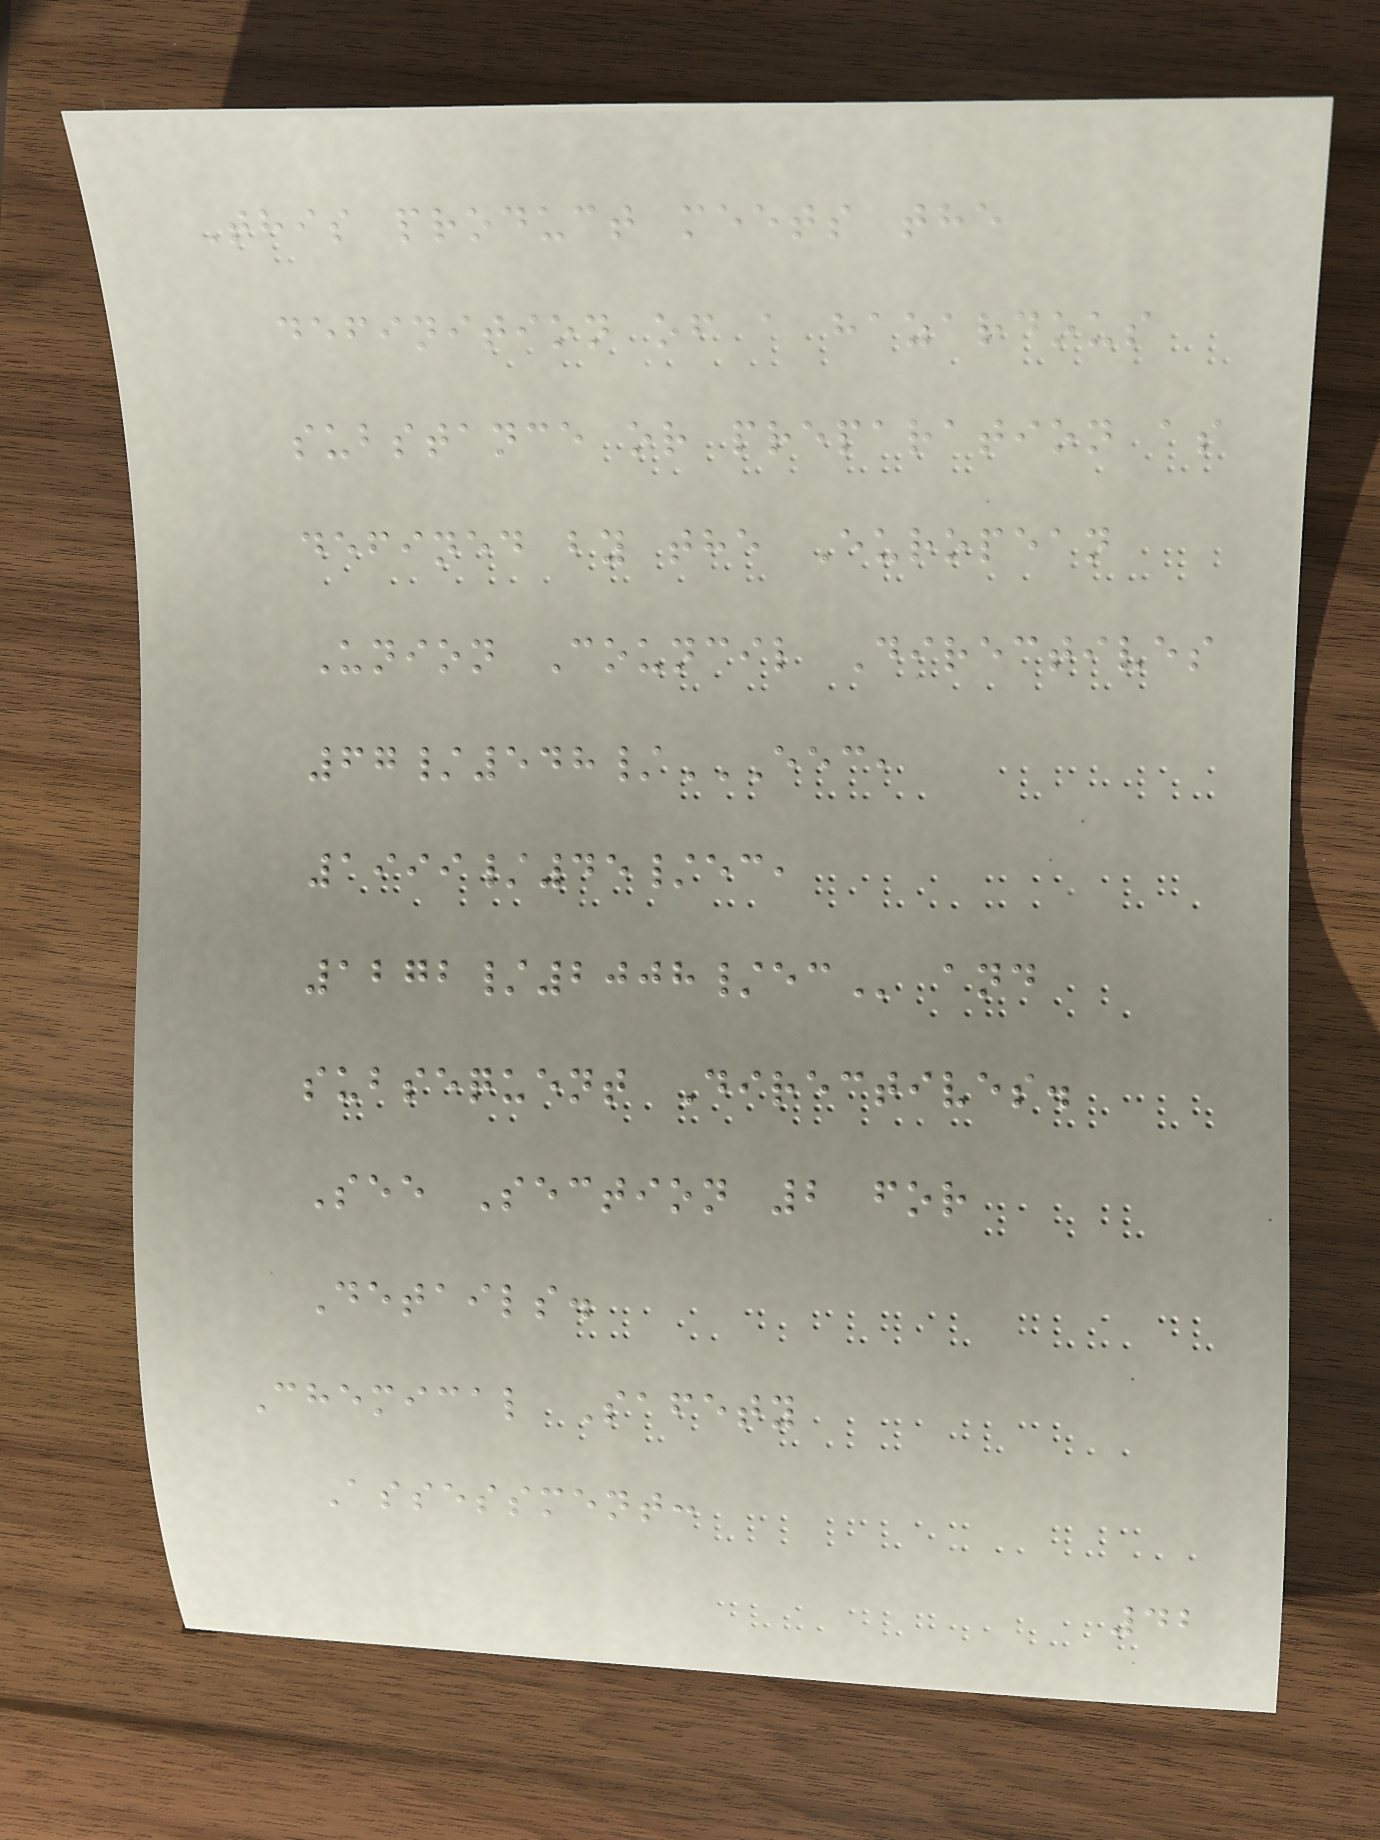This product meets the
definition of a hazardous
substance or preparation as
defined by the European
Union Council Directives
67/548/EEC,
1999/45/EC,
1272/2008/EC and
subsequent Directives.
See Section 2 for
Details.
Chemical Safety
Assessment:
42
